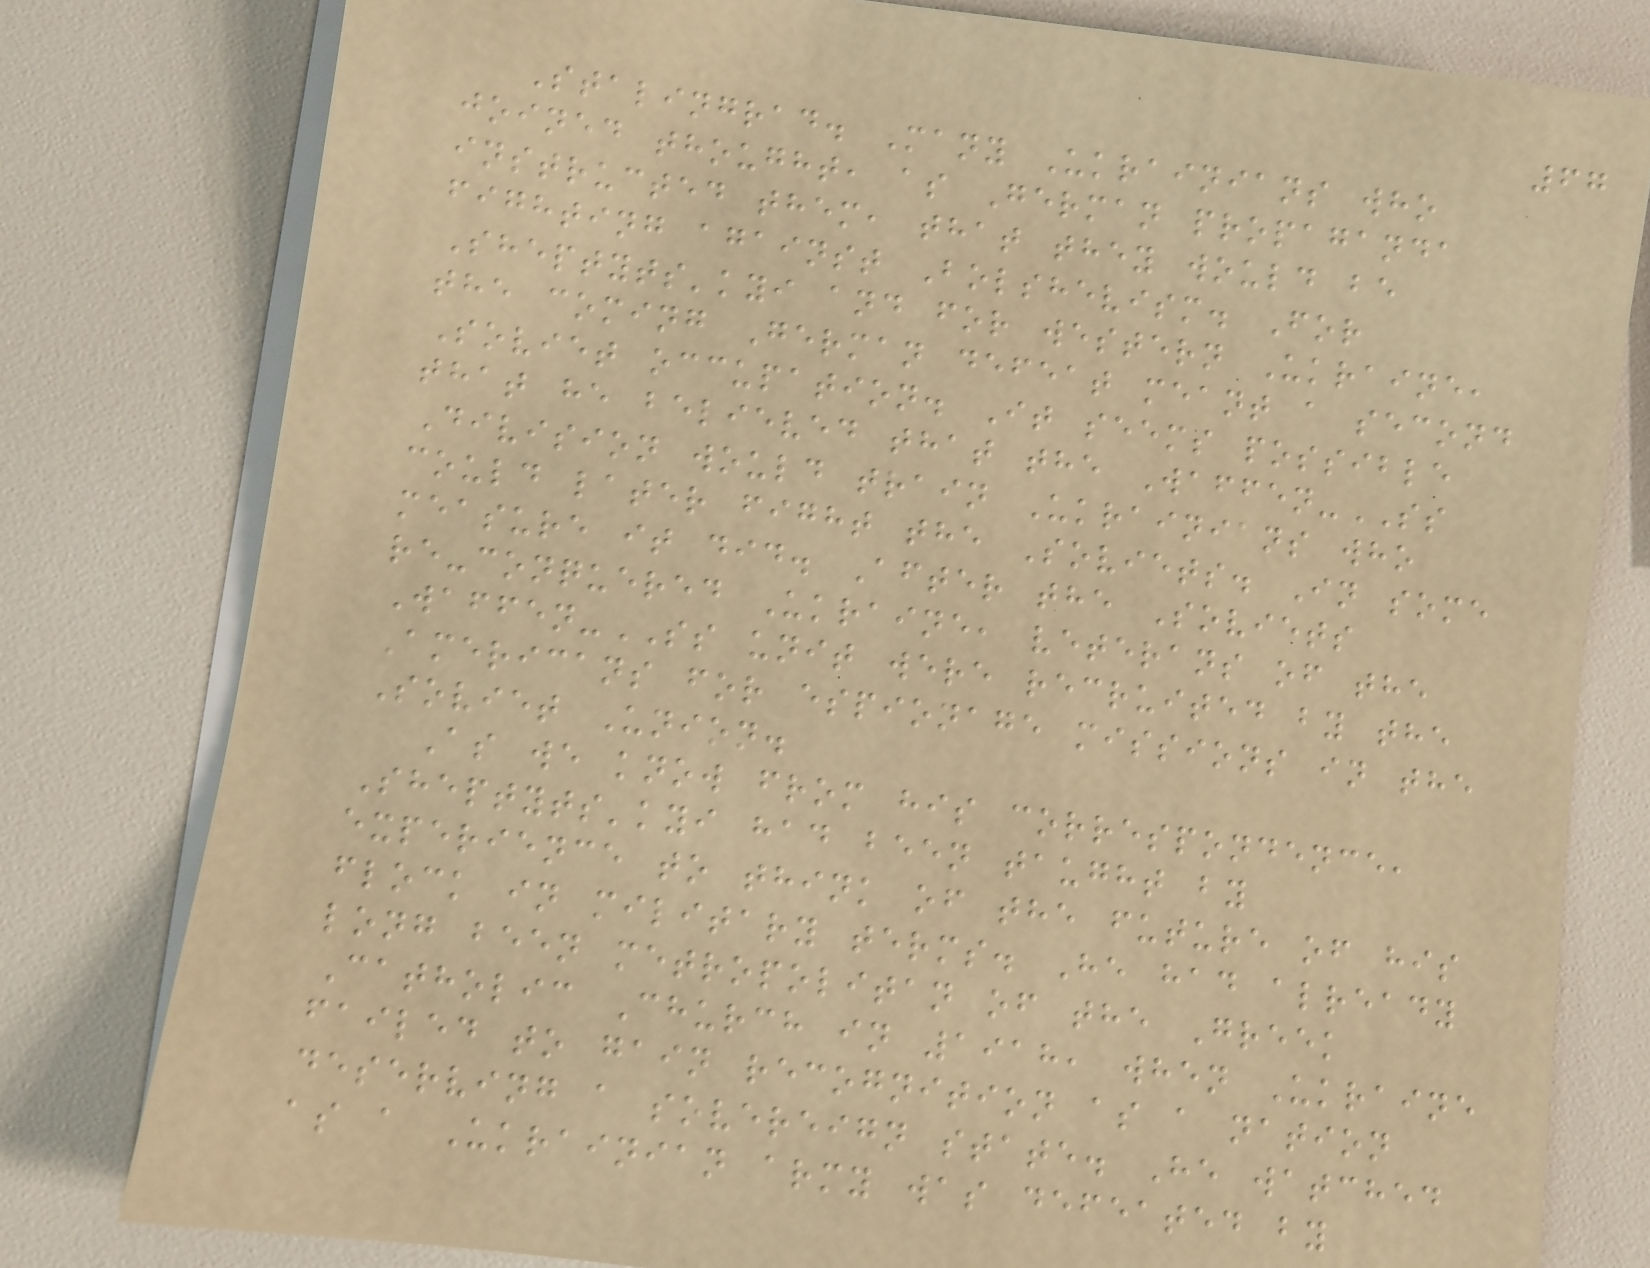67
Stalingrad. Many Ukrainians who
joined thought, as German propaganda
instructed them, that they would be
fighting against Bolshevism. For
Sheptyts'kyi and for western Ukraine,
the coming German defeat meant a second
Soviet occupation. It seems possible
that he believed that the Waffen-SS
Division would train Ukrainians who
could later fight the Soviets. In some
measure it did. After the Soviets
re-conquered Ukraine, veterans of the
Waffen-SS unit were recruited by the
Americans for espionage missions in the
Soviet Union.
As we know from his correspondence,
Sheptyts'kyi had been taught by
experience to think of the future of his
flock in military terms. He had already
long been metropolitan of the Greek
Catholic Church in 1918, when Ukraine
failed to gain recognition as a nation
deserving a sovereign state. He watched
as a Ukrainian army was defeated by
